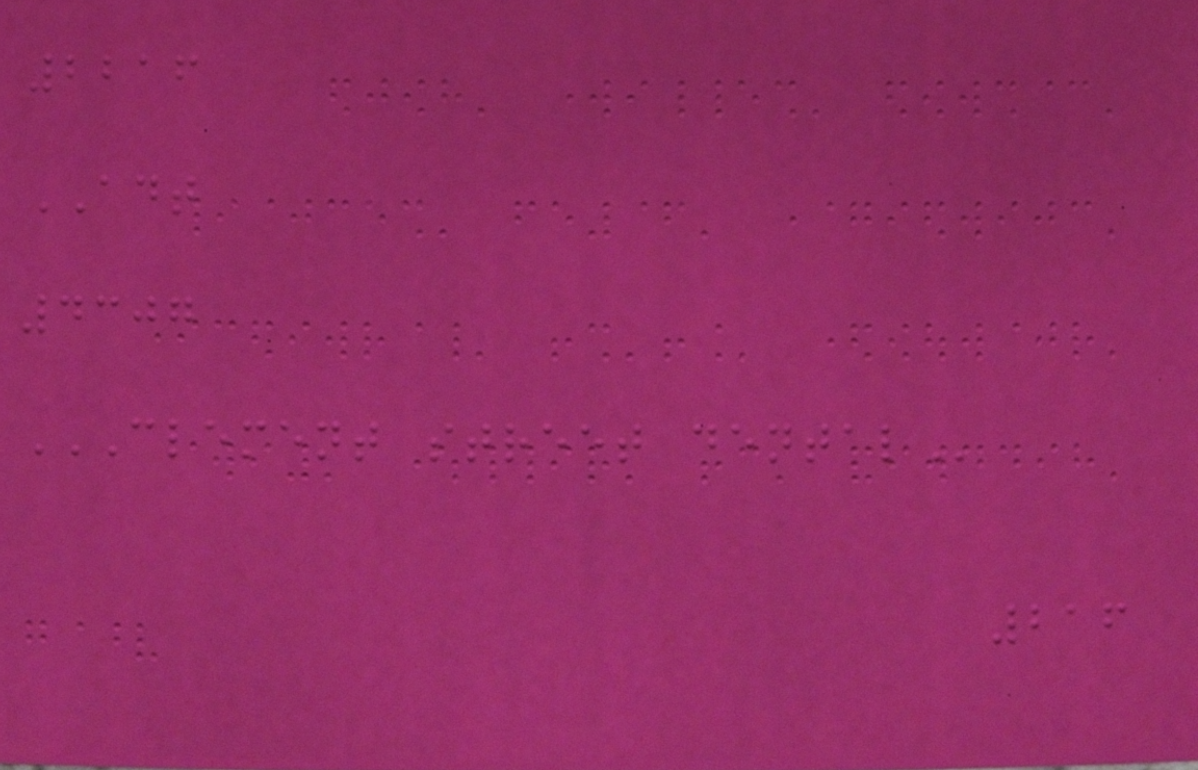2216
ADT
4307
CLEMENT STREET DENTAL
216
